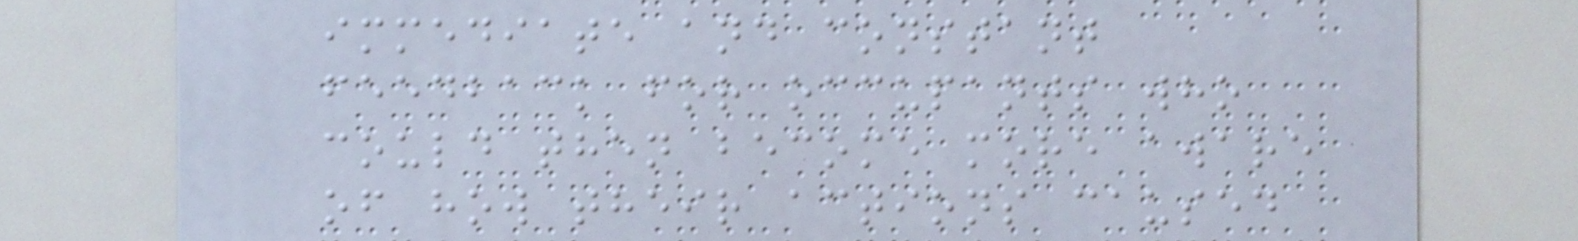immediate and constant
feedback for occupants who
could then become more aware
of how their actions caused
